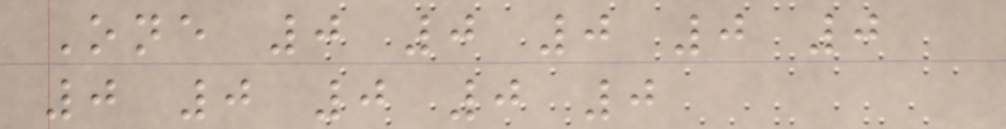One 0 0 0 0 0
0 0 0 0 0
